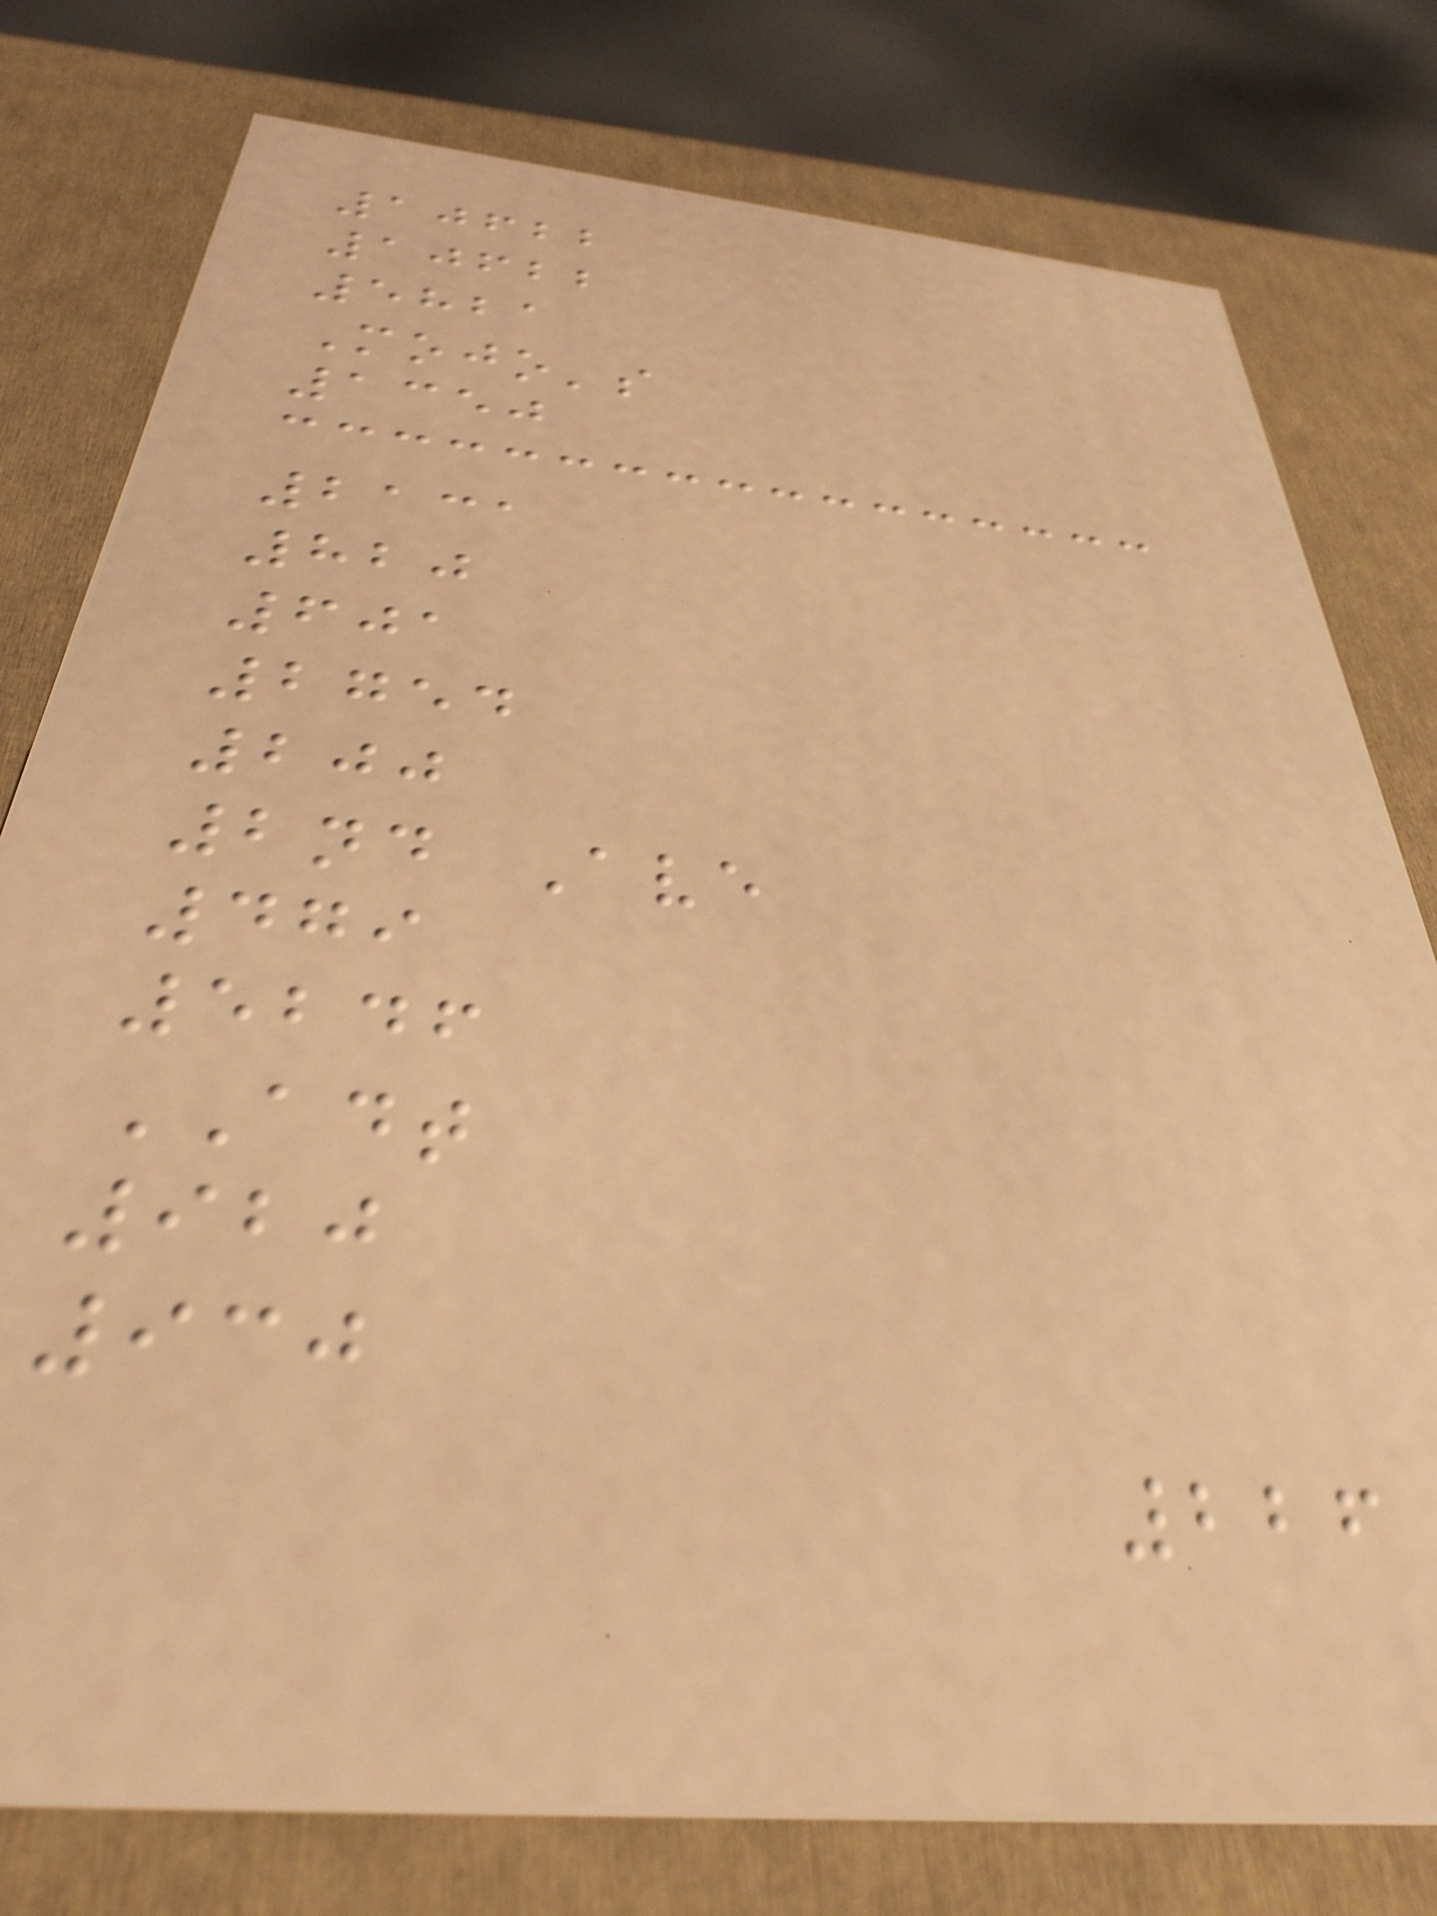10622
10622
5821
Mojo's
1350
2131
820
601
2754
200
2nd Ave
479
5246
ADT
920
930
226
